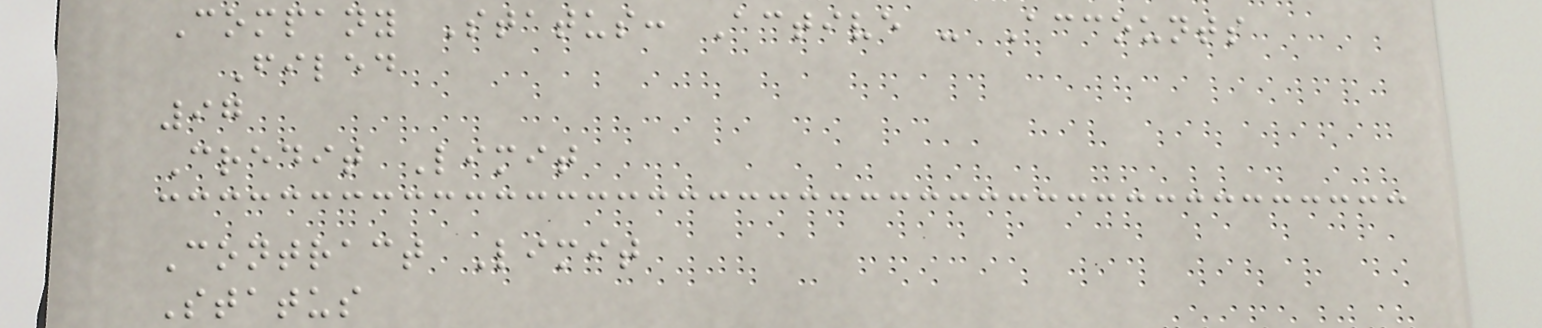Company Status: Active - Accounts
Filed
97
Credit Limit
Contract Limit
Status
